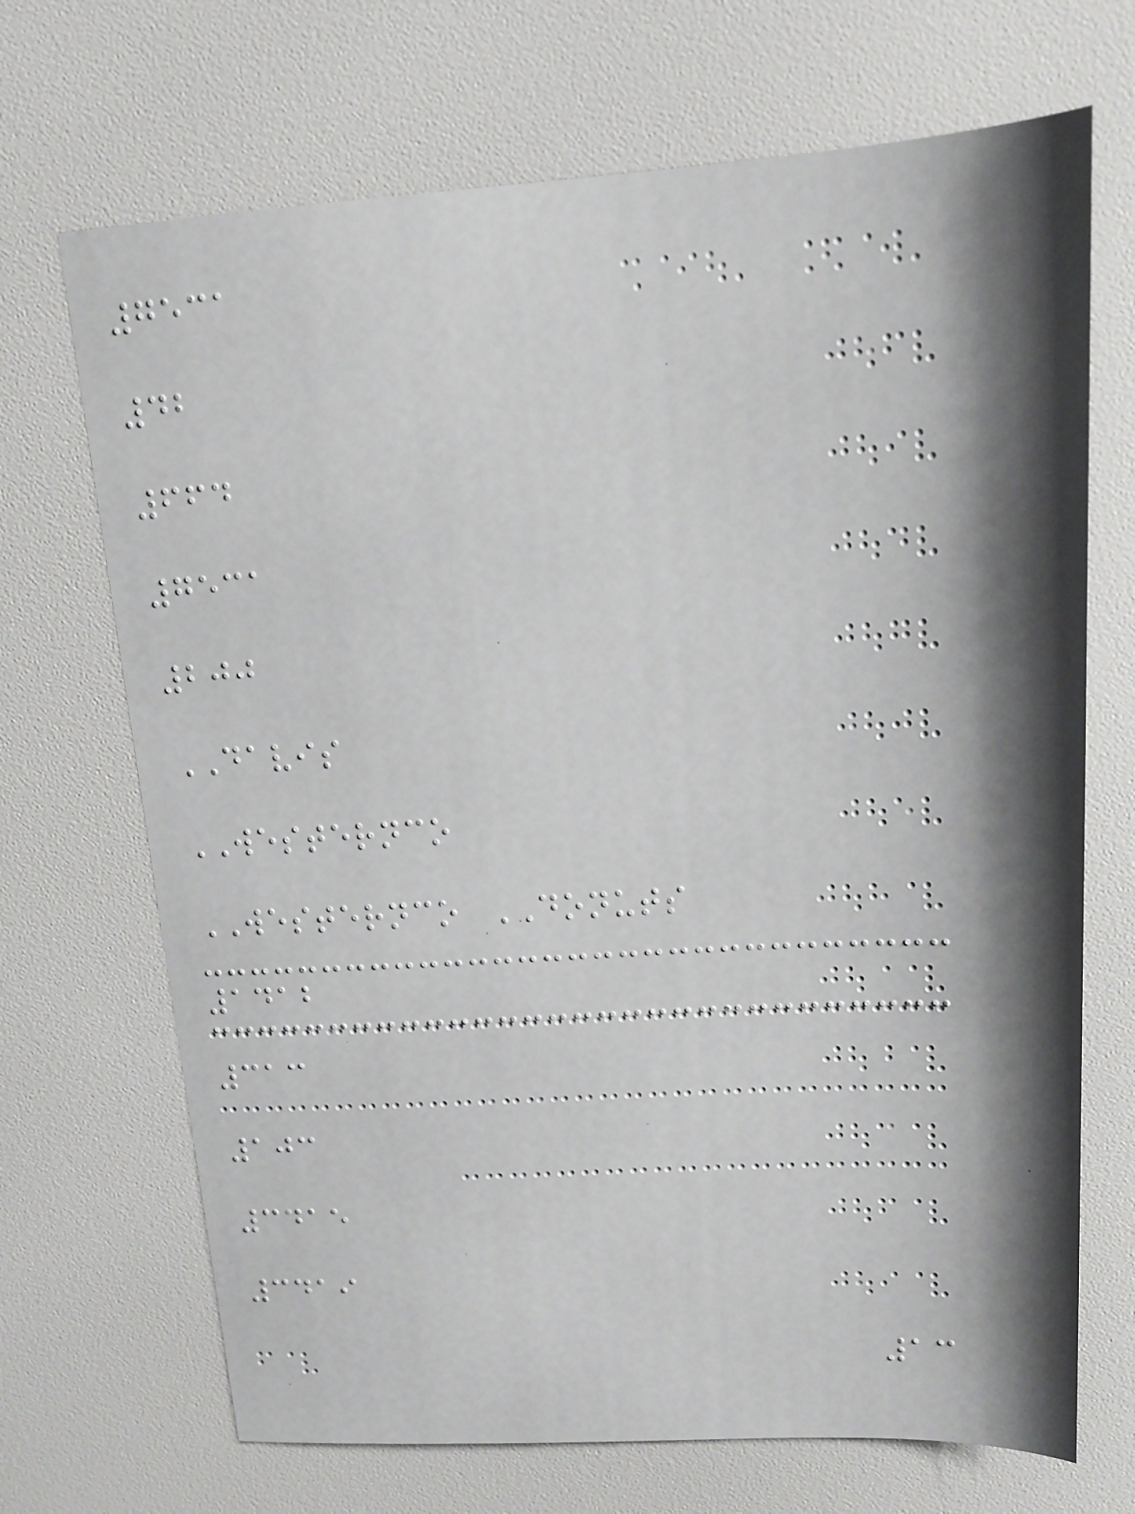7531
42
664
7531
200
DAVIS
WESTERNCO
WESTERNCO DONUTS
1412
313
103
3415
3419
13
